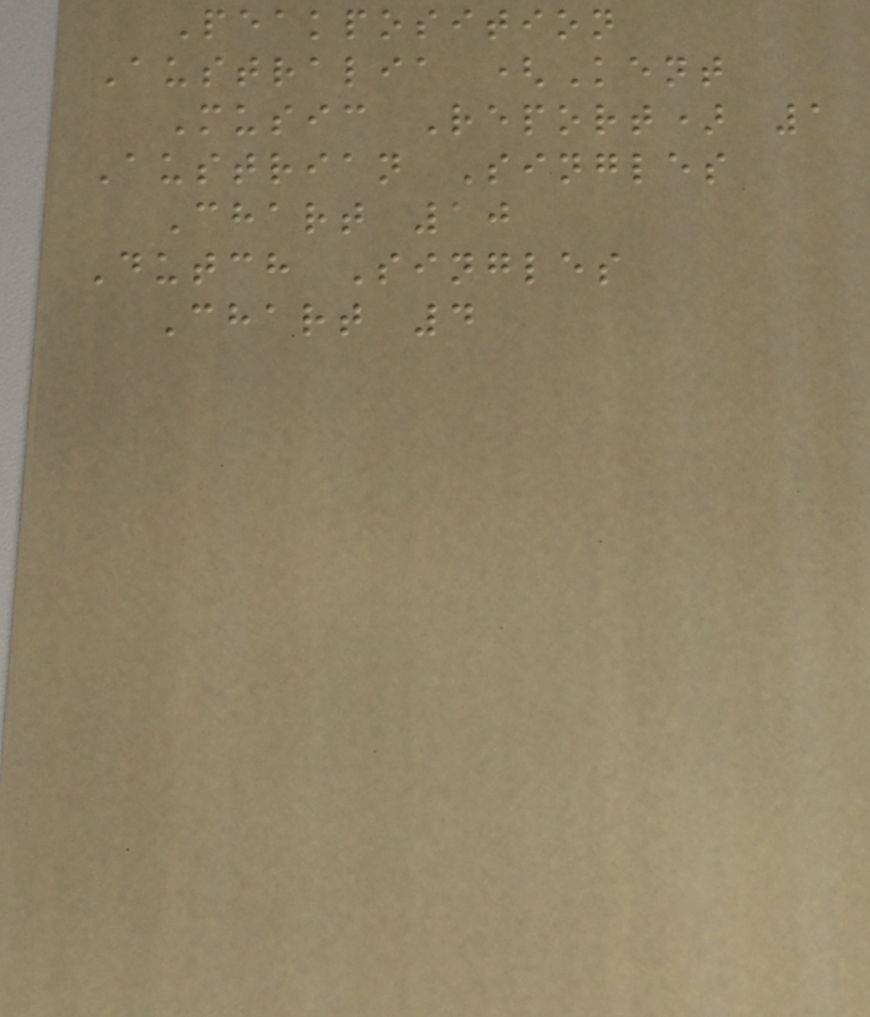Peakposition
Australia (Kent
Music Report) 1
Austrian Singles
Chart 10
Dutch Singles
Chart 4
